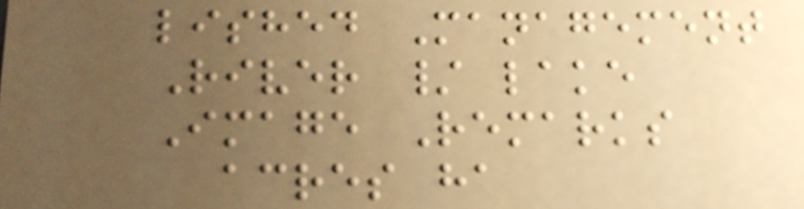lished Management
River / lake
Image Remarks
acres ha
